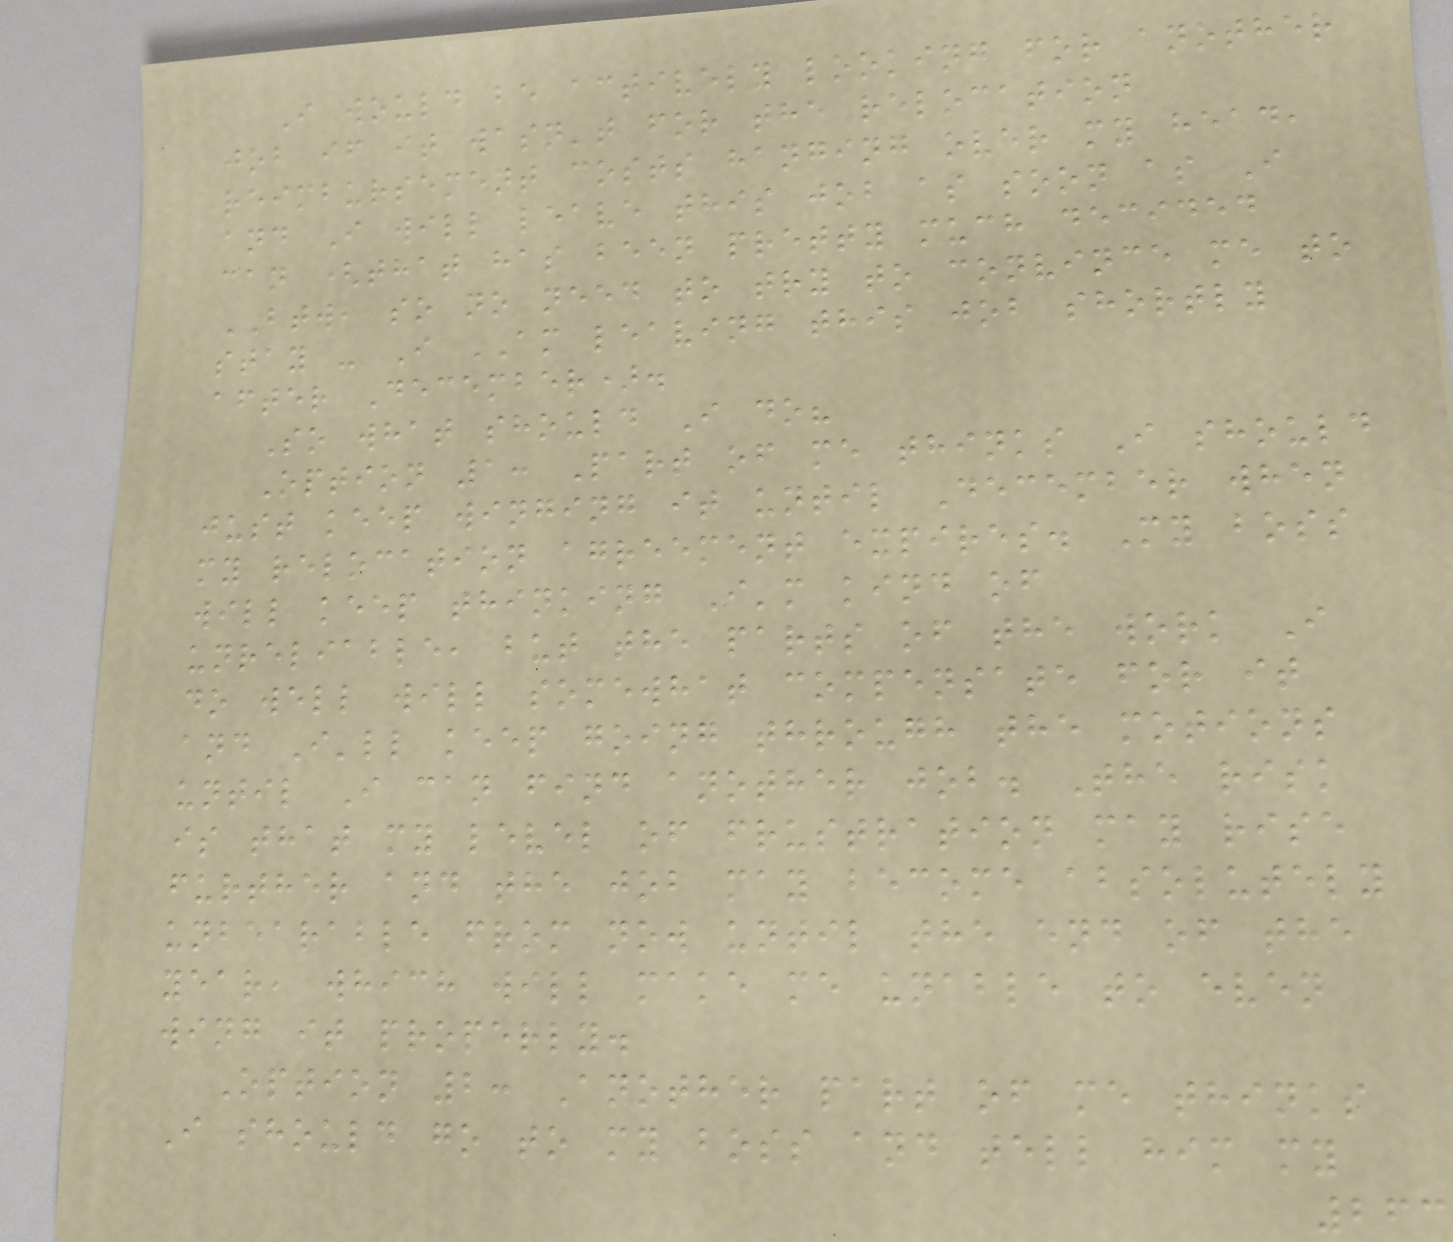I would be actively looking for another
job if it wasn't for the relocation
reimbursement costs hanging over my head,
and I will leave this job as soon as I
can (that has been pretty much decided
BTW, so no need to try to convince me to
stay - I AM leaving this job shortly
after December).
So what should I do?
Option 1: Part of me thinks I should
just keep winging it until December when
my relocation agreement expires. My boss
will keep thinking I'm kind of
unreliable, but the parts of the work I
do well will somewhat compensate for it
and I'll keep going through the motions
until I can find another job. The risk
is that my level of frustration may rise
further and the job may become absolutely
unbearable from now until the end of the
year, which will make me unable to even
wing it properly.
Option 2: Another part of me thinks
I should go to my boss and tell him my
263
